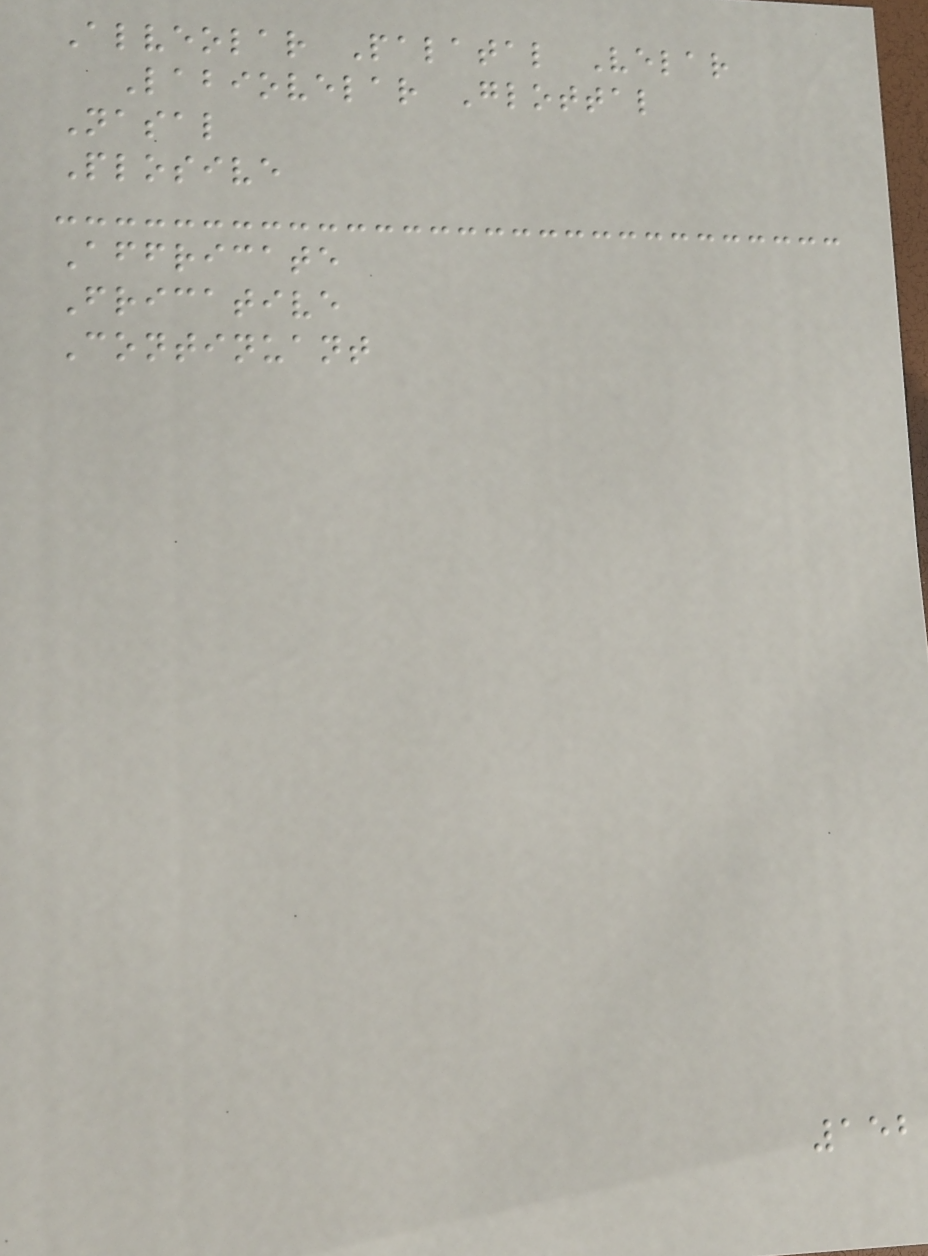Alveolar Palatal Velar
Labiovelar Glottal
Nasal
Plosive
Affricate
Fricative
Continuant
152
